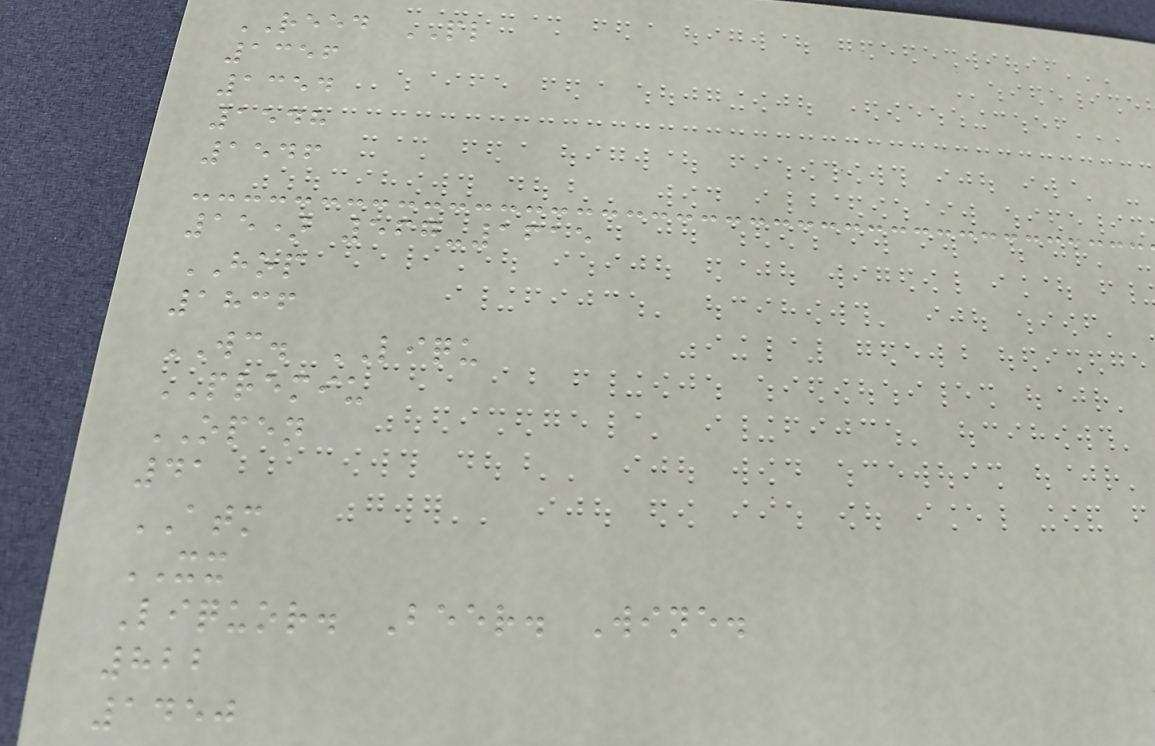REED PL
1356
1354
1548
1546
15) 567-1615
HOP
1836
WC. LIQU
PREMIU
OPEN
41
ATM
XX
Liquor. Beer. Wine.
822
1450
